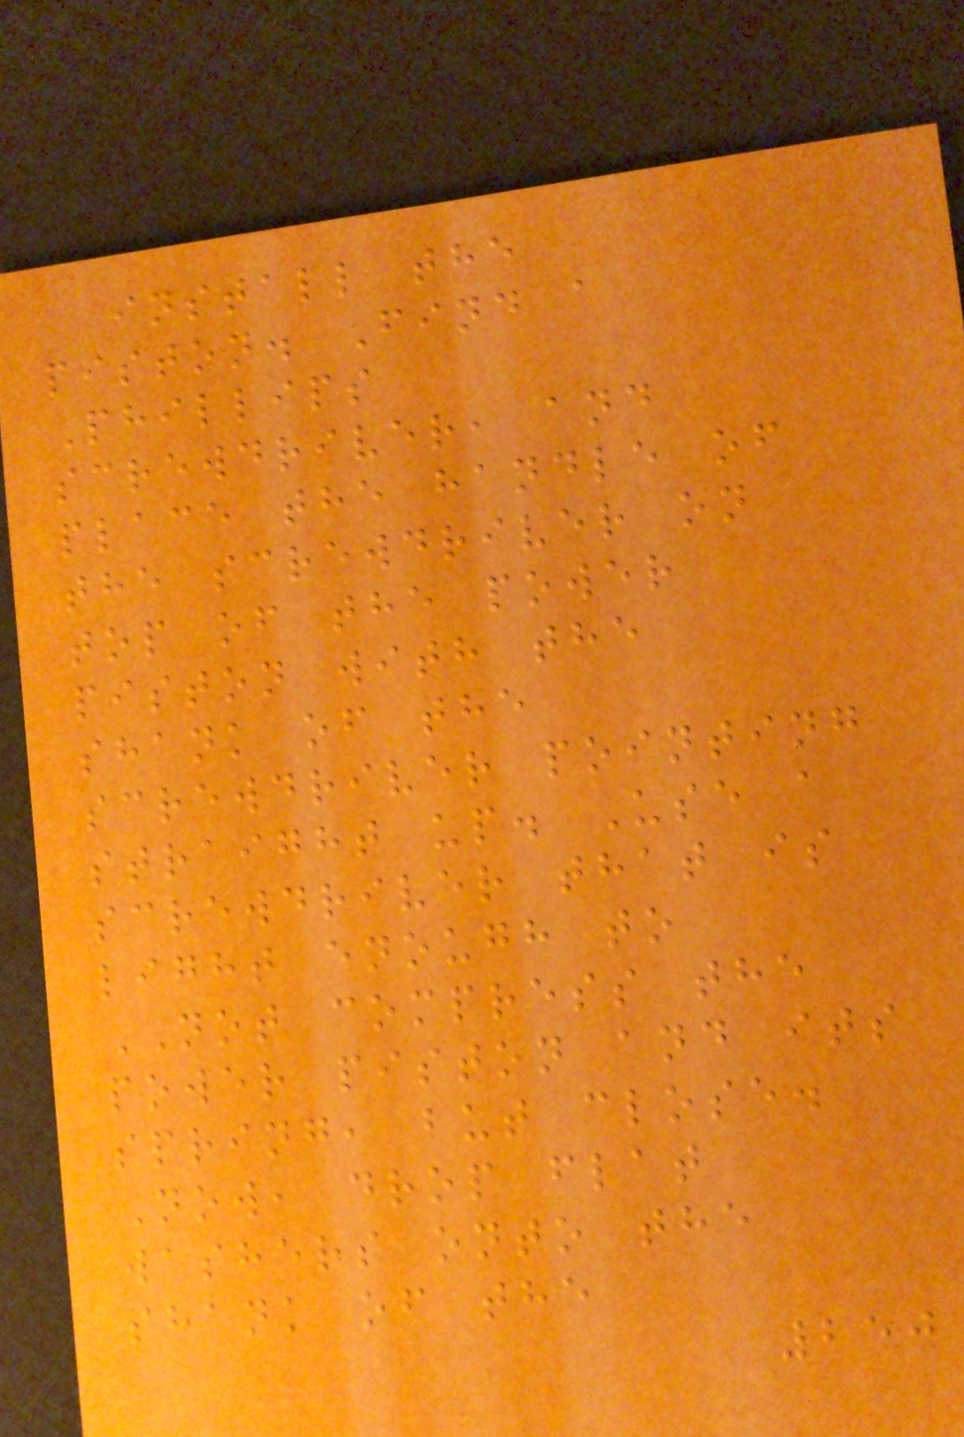install the
piston. Find a
Phillips
screwdriver, and
place the handle of
the screwdriver on
top of the power
piston with the
shank of the
screwdriver pointing
straight up. Use a
screwdriver that is
light enough to
NOT compress the
power piston and its
spring, but close.
Now, drop flat
washers onto the
shank of the
250
